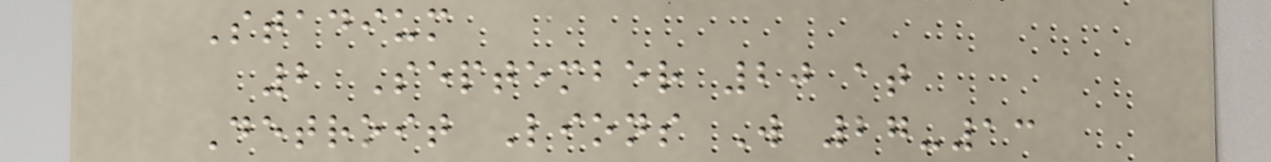Stadium
2 September 20 at
Detroit Lions W 27-13
